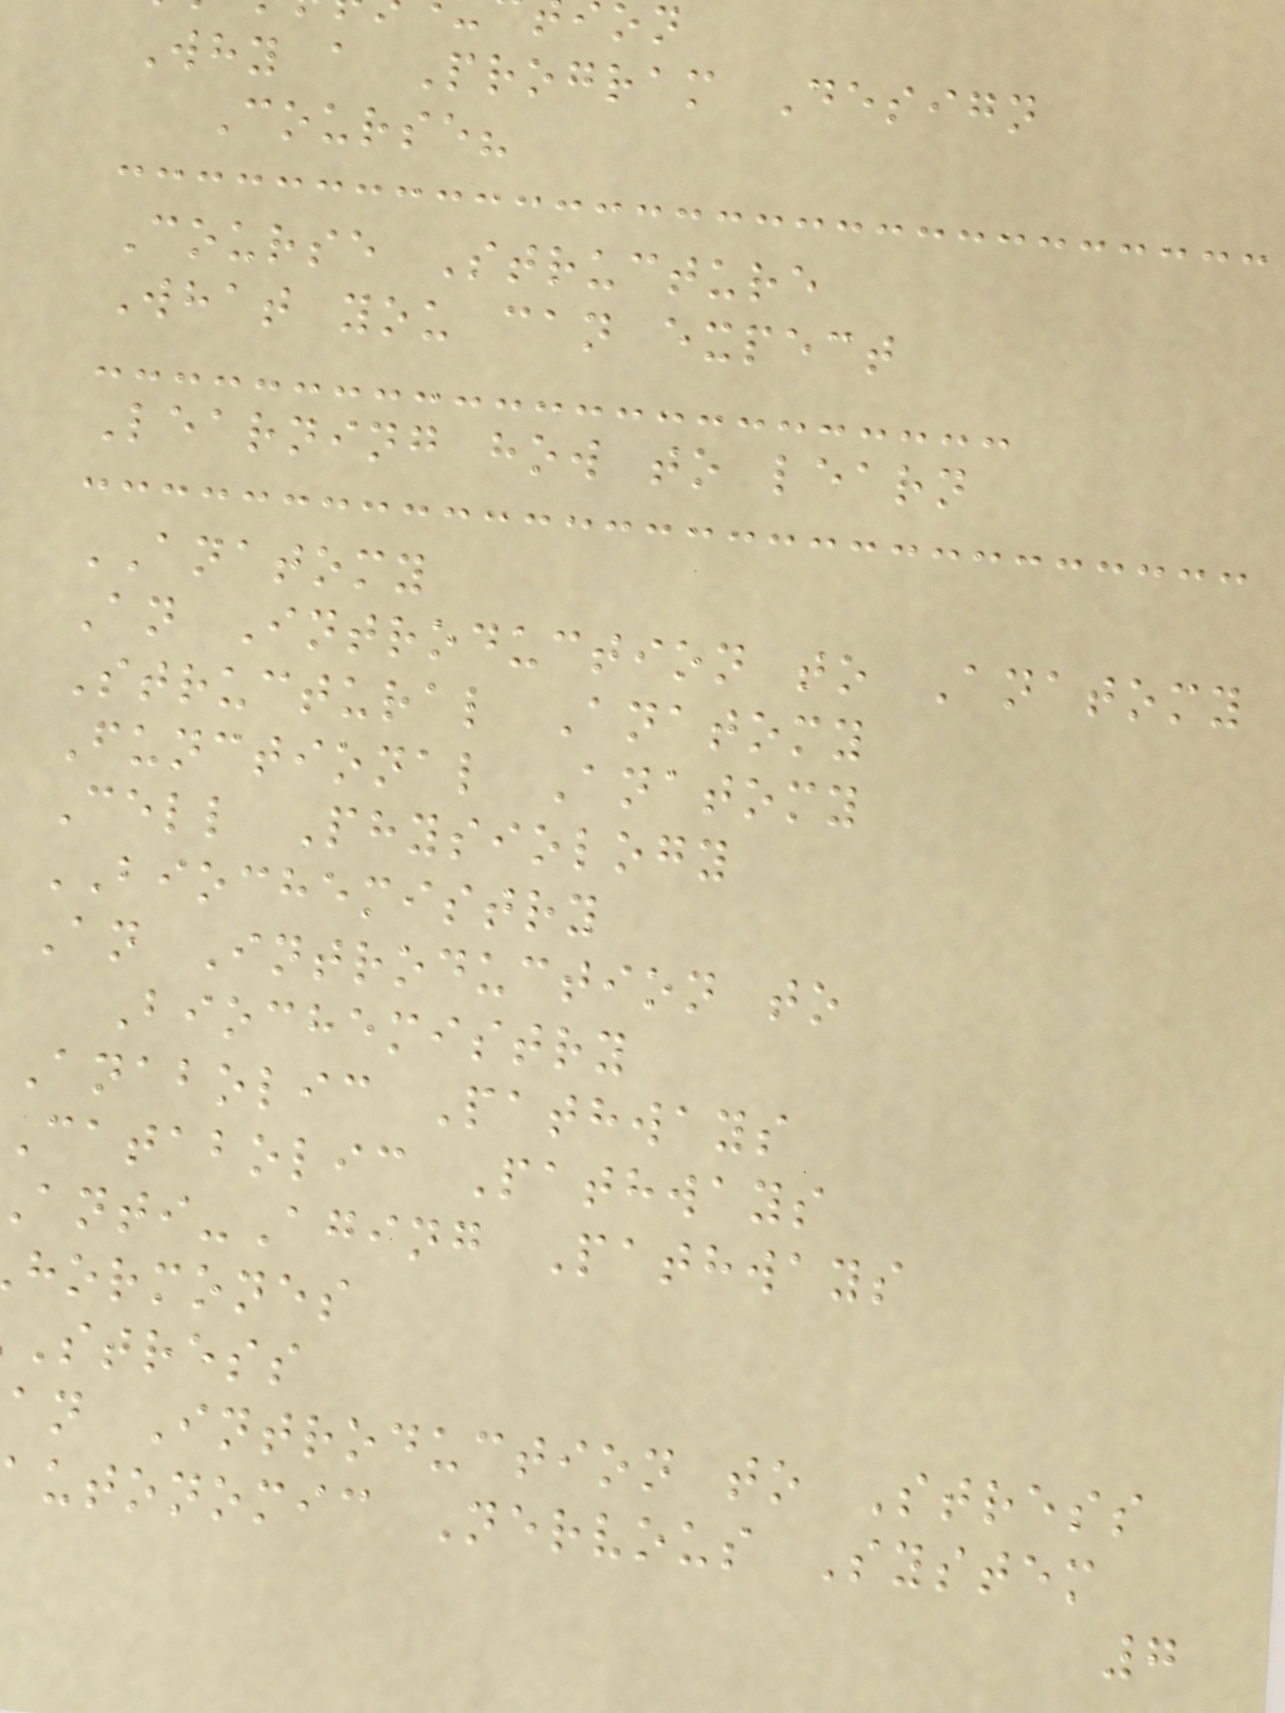Why a Program Design
Course?
Course Structure
What you can expect
Learning how to learn
ANATOMY
An Introduction to Anatomy
Structural Anatomy
Functional Anatomy
Cell Physiology
BIOCHEMISTRY
An Introduction to
Biochemistry
Anabolic Pathways
Catabolic Pathways
nti-Aging Pathways
hormones
stress
an Introduction to Stress
utonomic Nervous System
7
